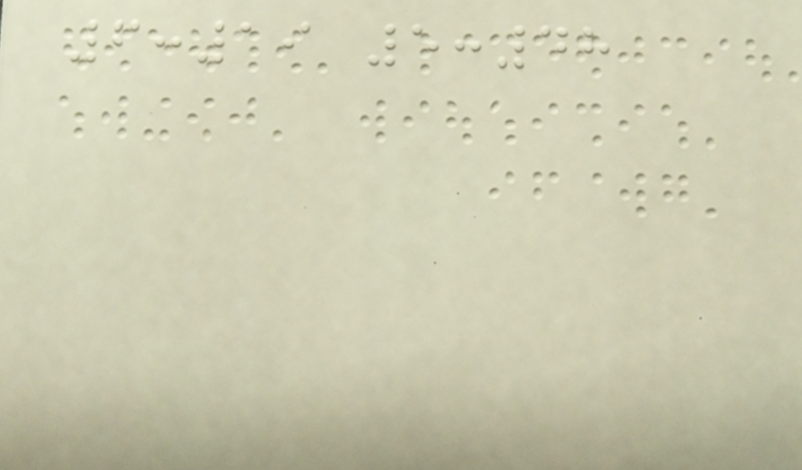6:19 5:48
